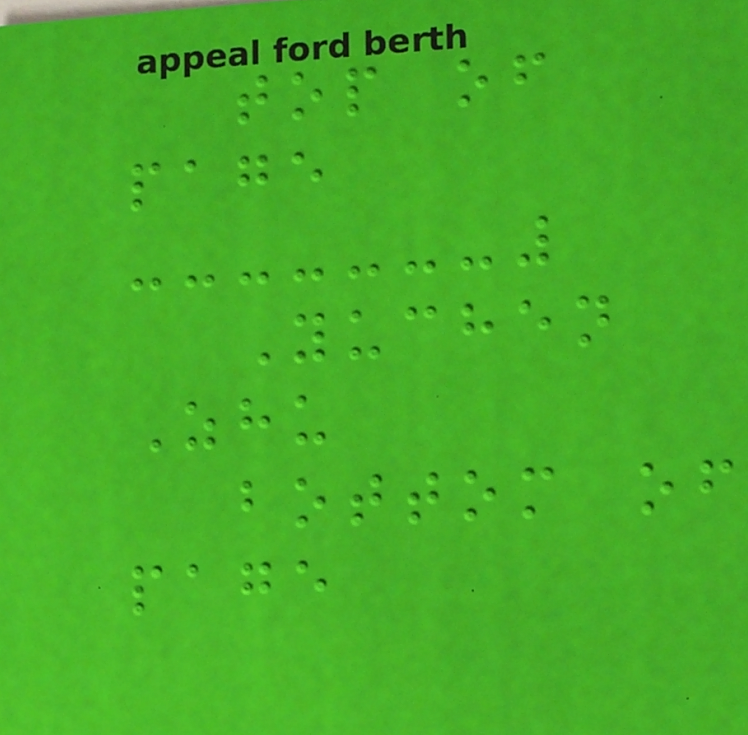top of
page
Yuchen
Zhu
bottom of
page
